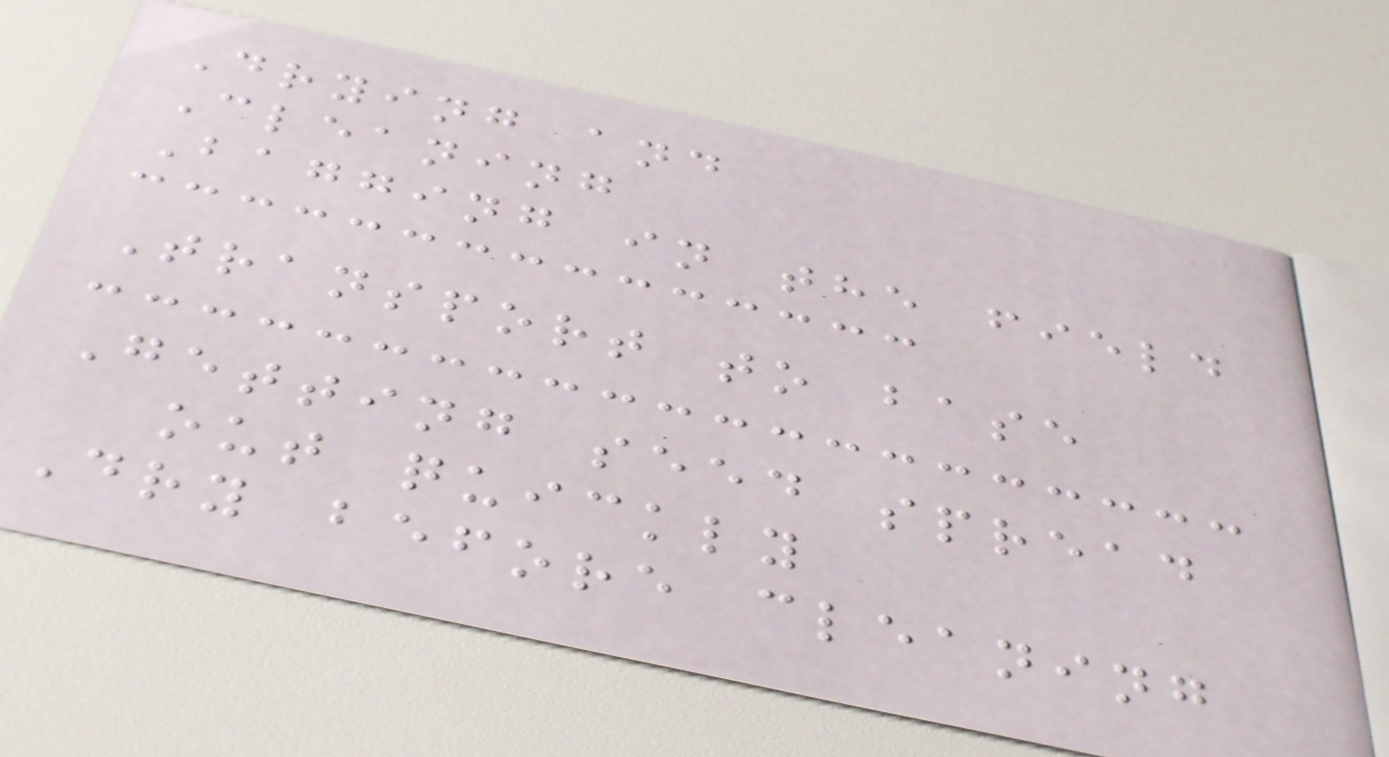Drying and
Cleaning
Bagging in the field
Transport to base
Getting seed spread
out quickly
Dry before cleaning
